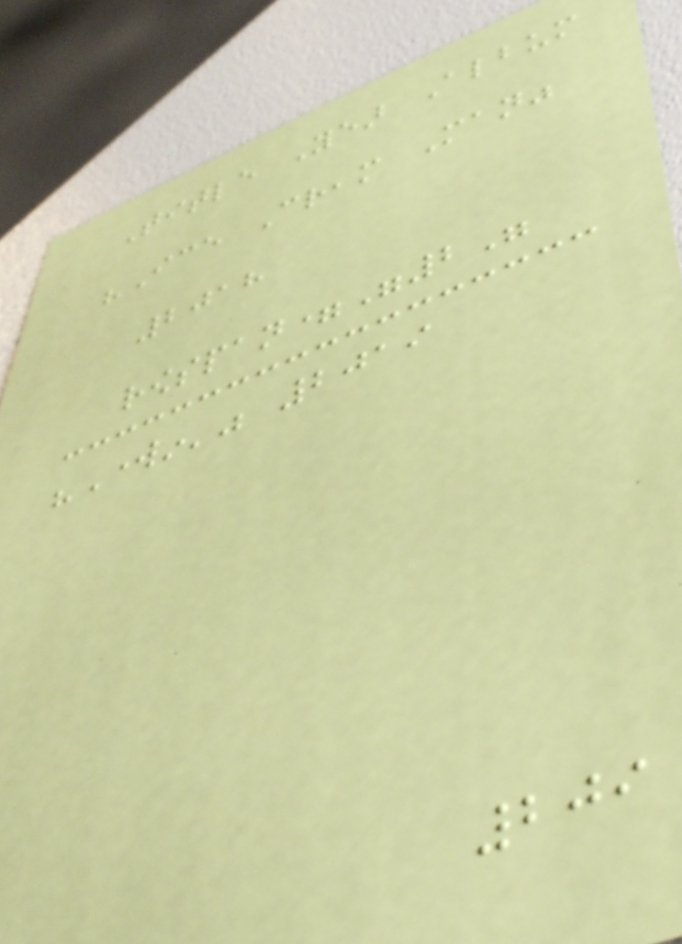Title Year Album
"Ice Cream Man"
2018
rowspan="2"
"Workin'" 2019
209
